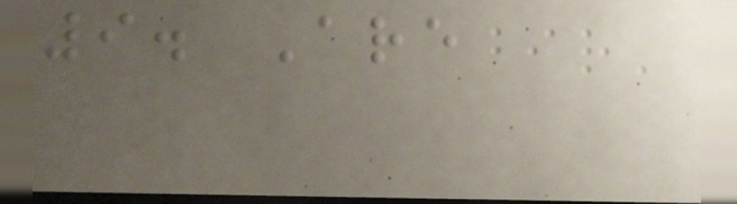9. Are
